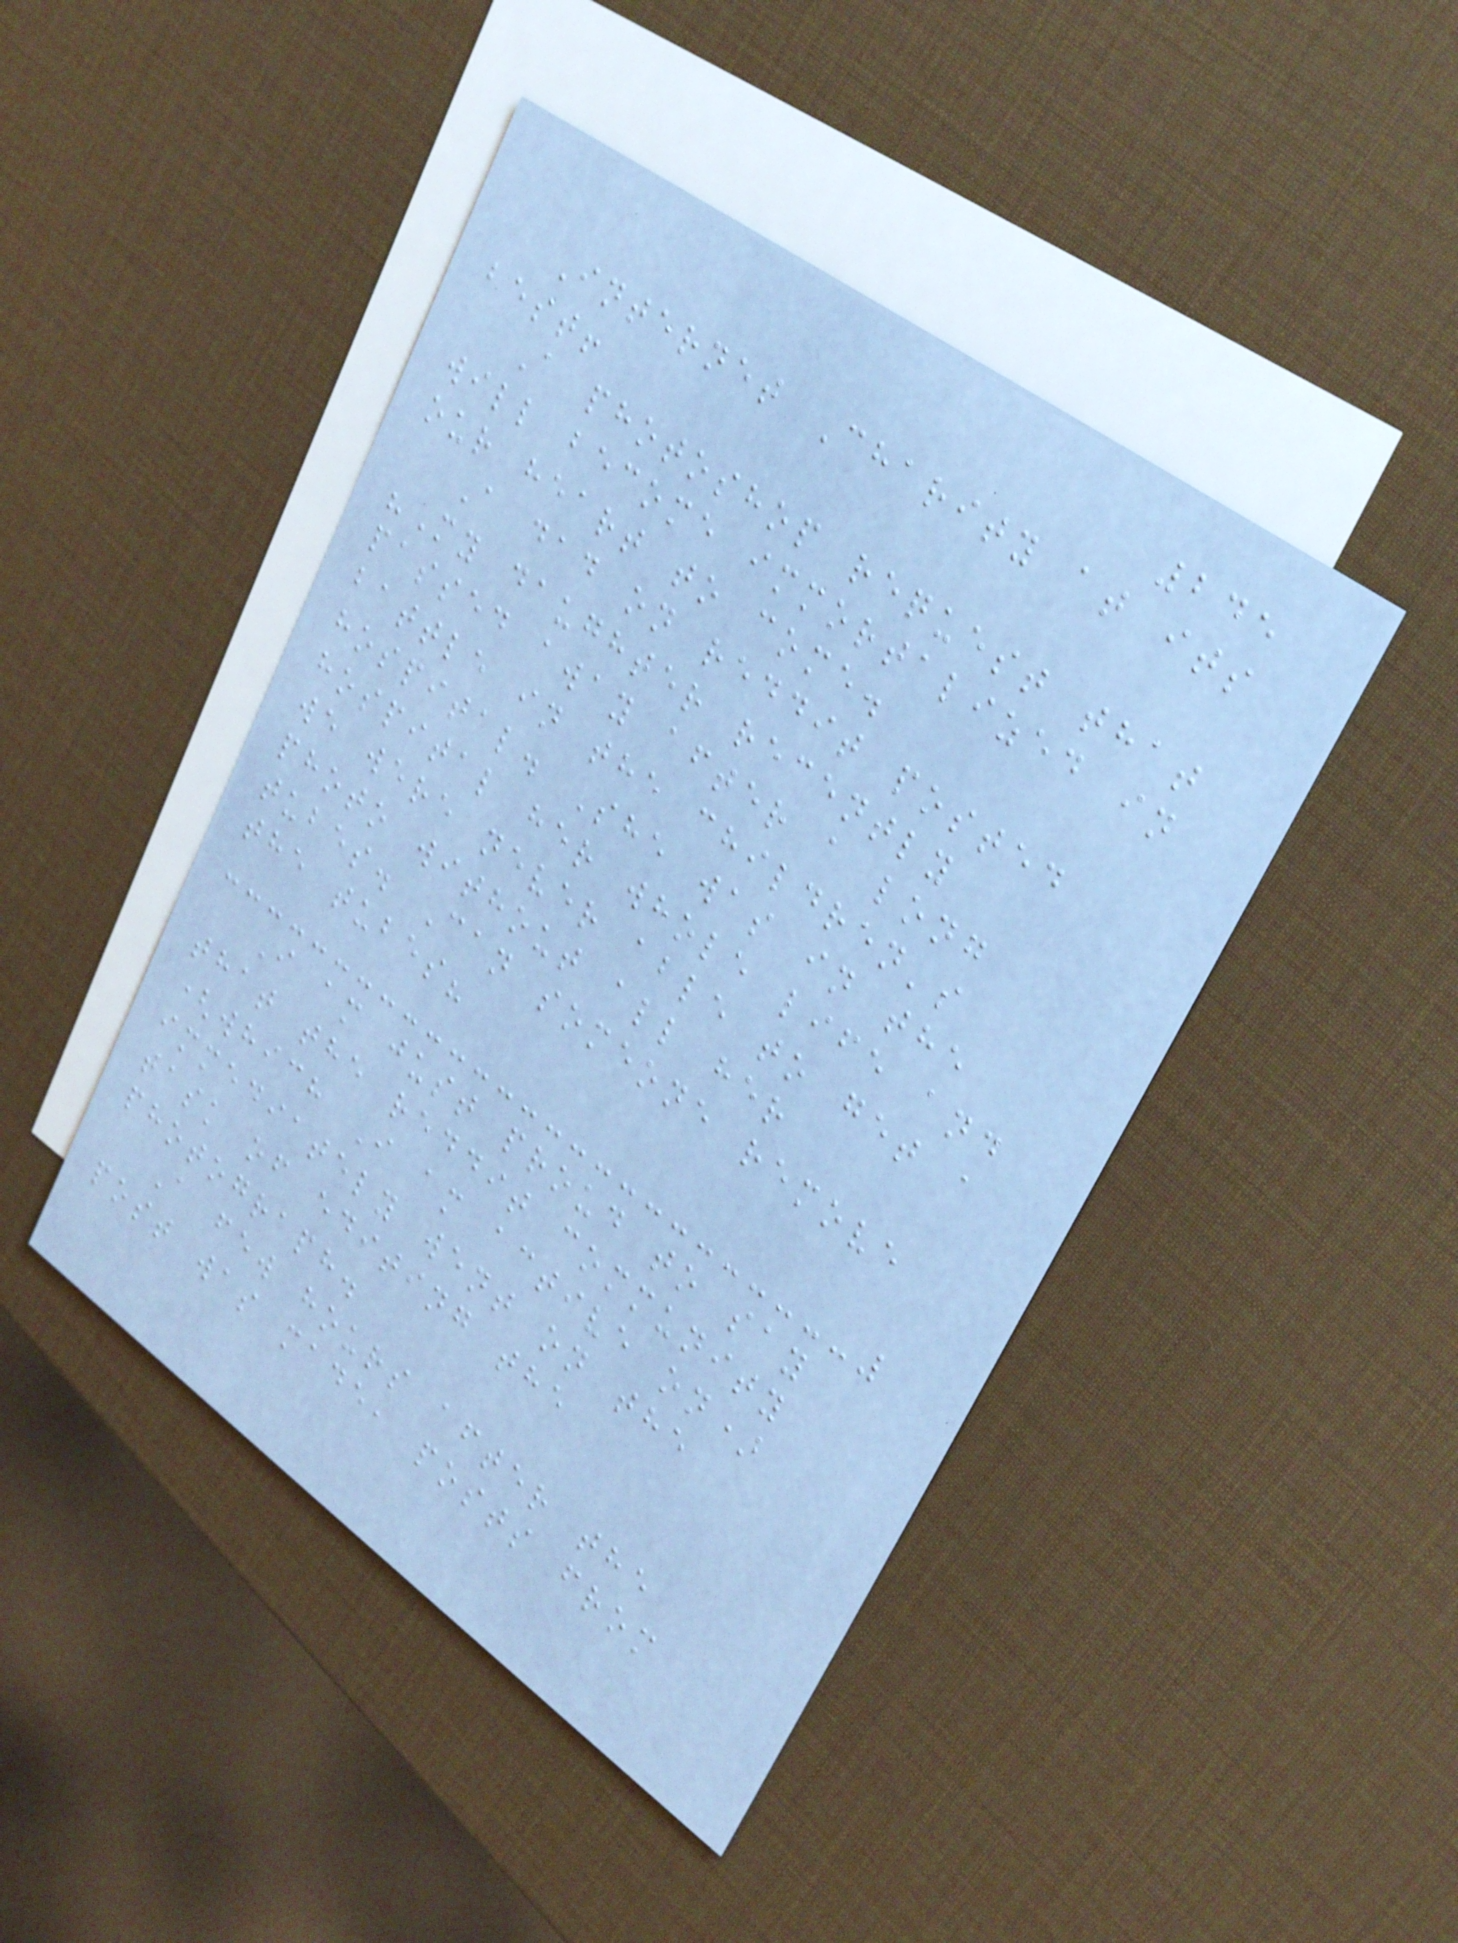245
Internet Charity at its
best!
A photoshop request that
will become immortalized in
our heart to come.
A dad on reddit posted
"My daughter recently
passed away after a long
battle in the children's
hospital. She was in the
hospital her whole life and
we were never able to get a
photo without all her
tubes. Can someone remove
the tubes?
I am just proud to say
that the reddit community
(which I am active on)
immediately went on the
task of editing the
photograph.
A few hours after the
post was made, posts from
